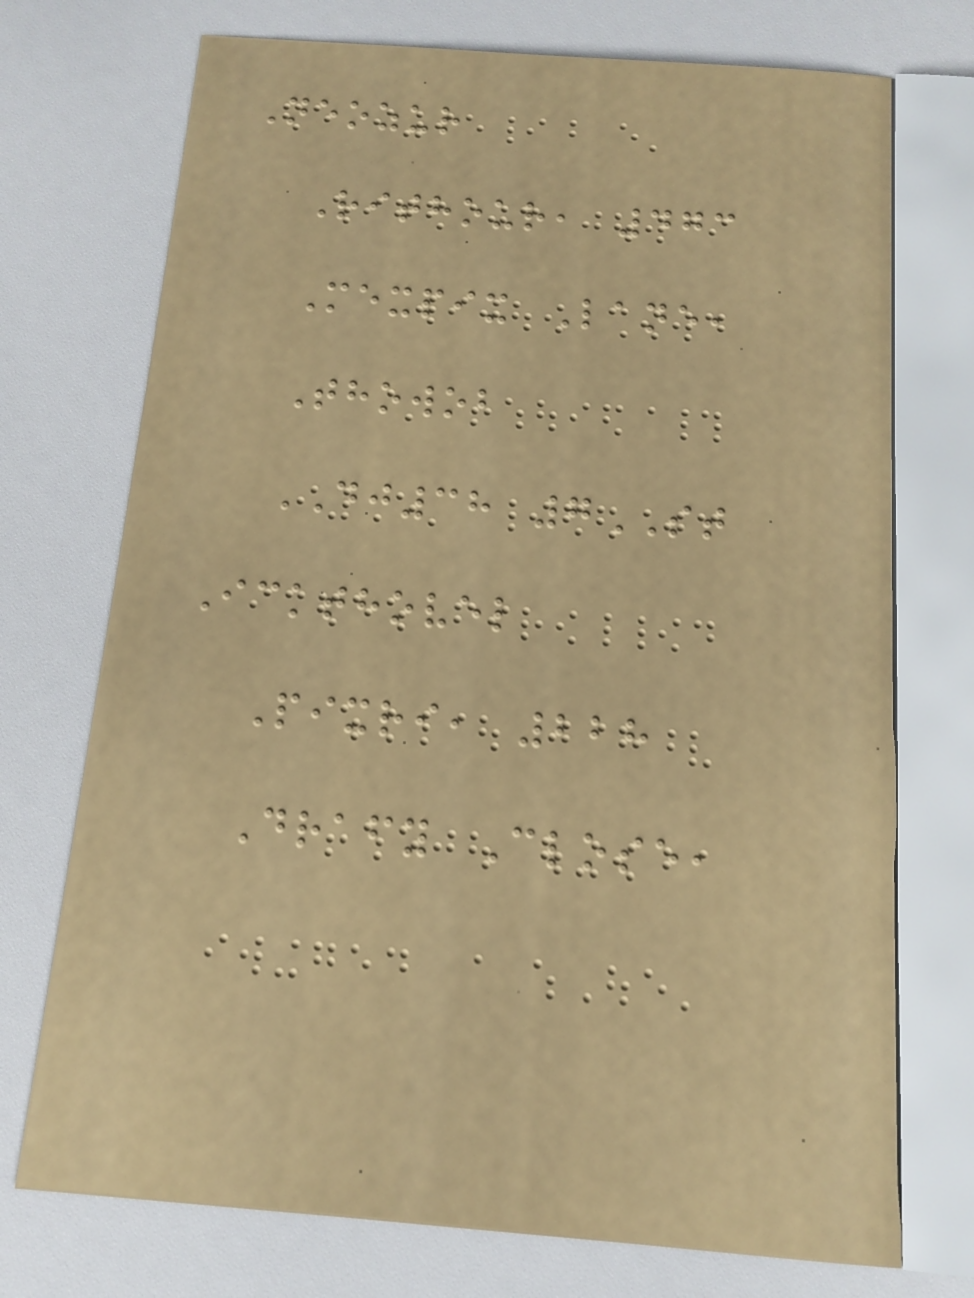Neozur
Rithour, 473
Mexpix Lane,
Thowob
DJ38 7ST
Ickthovel
Pixri, 228
Drafy Close,
